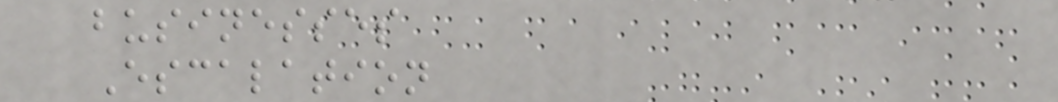businesses
Escalation
